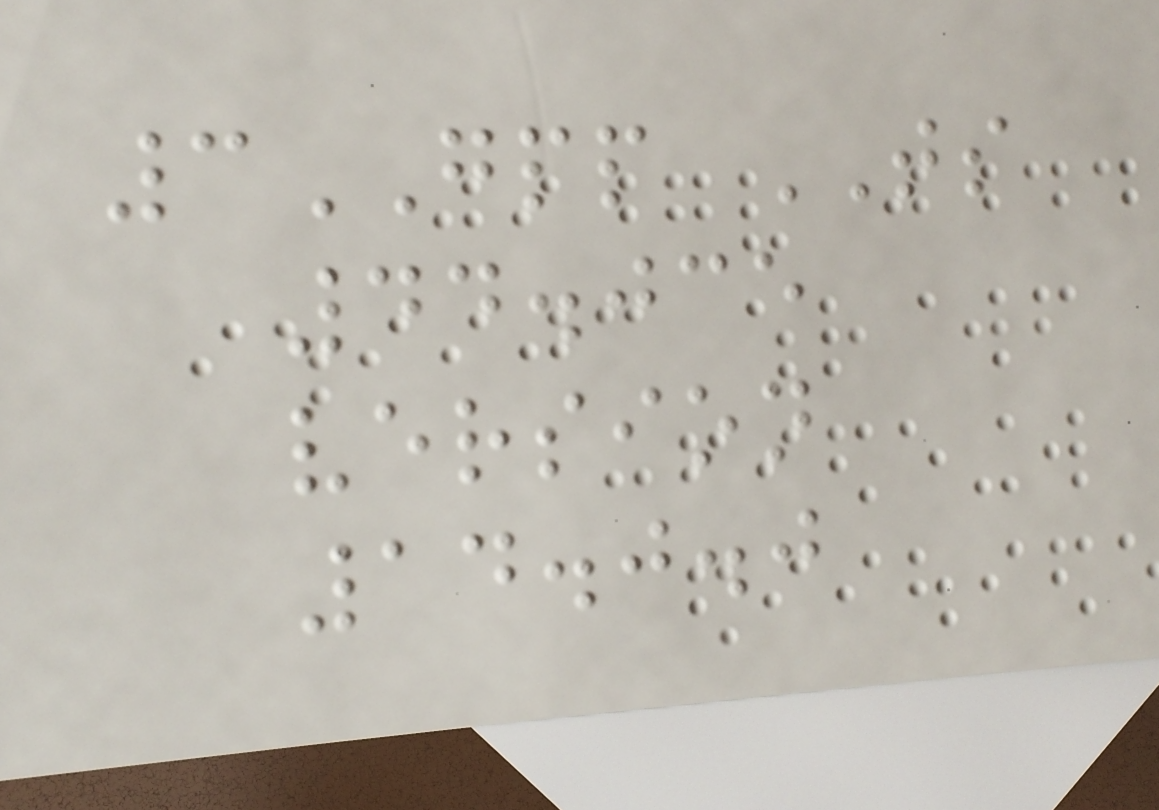3GPP TS
44.035
version
14.0.0
